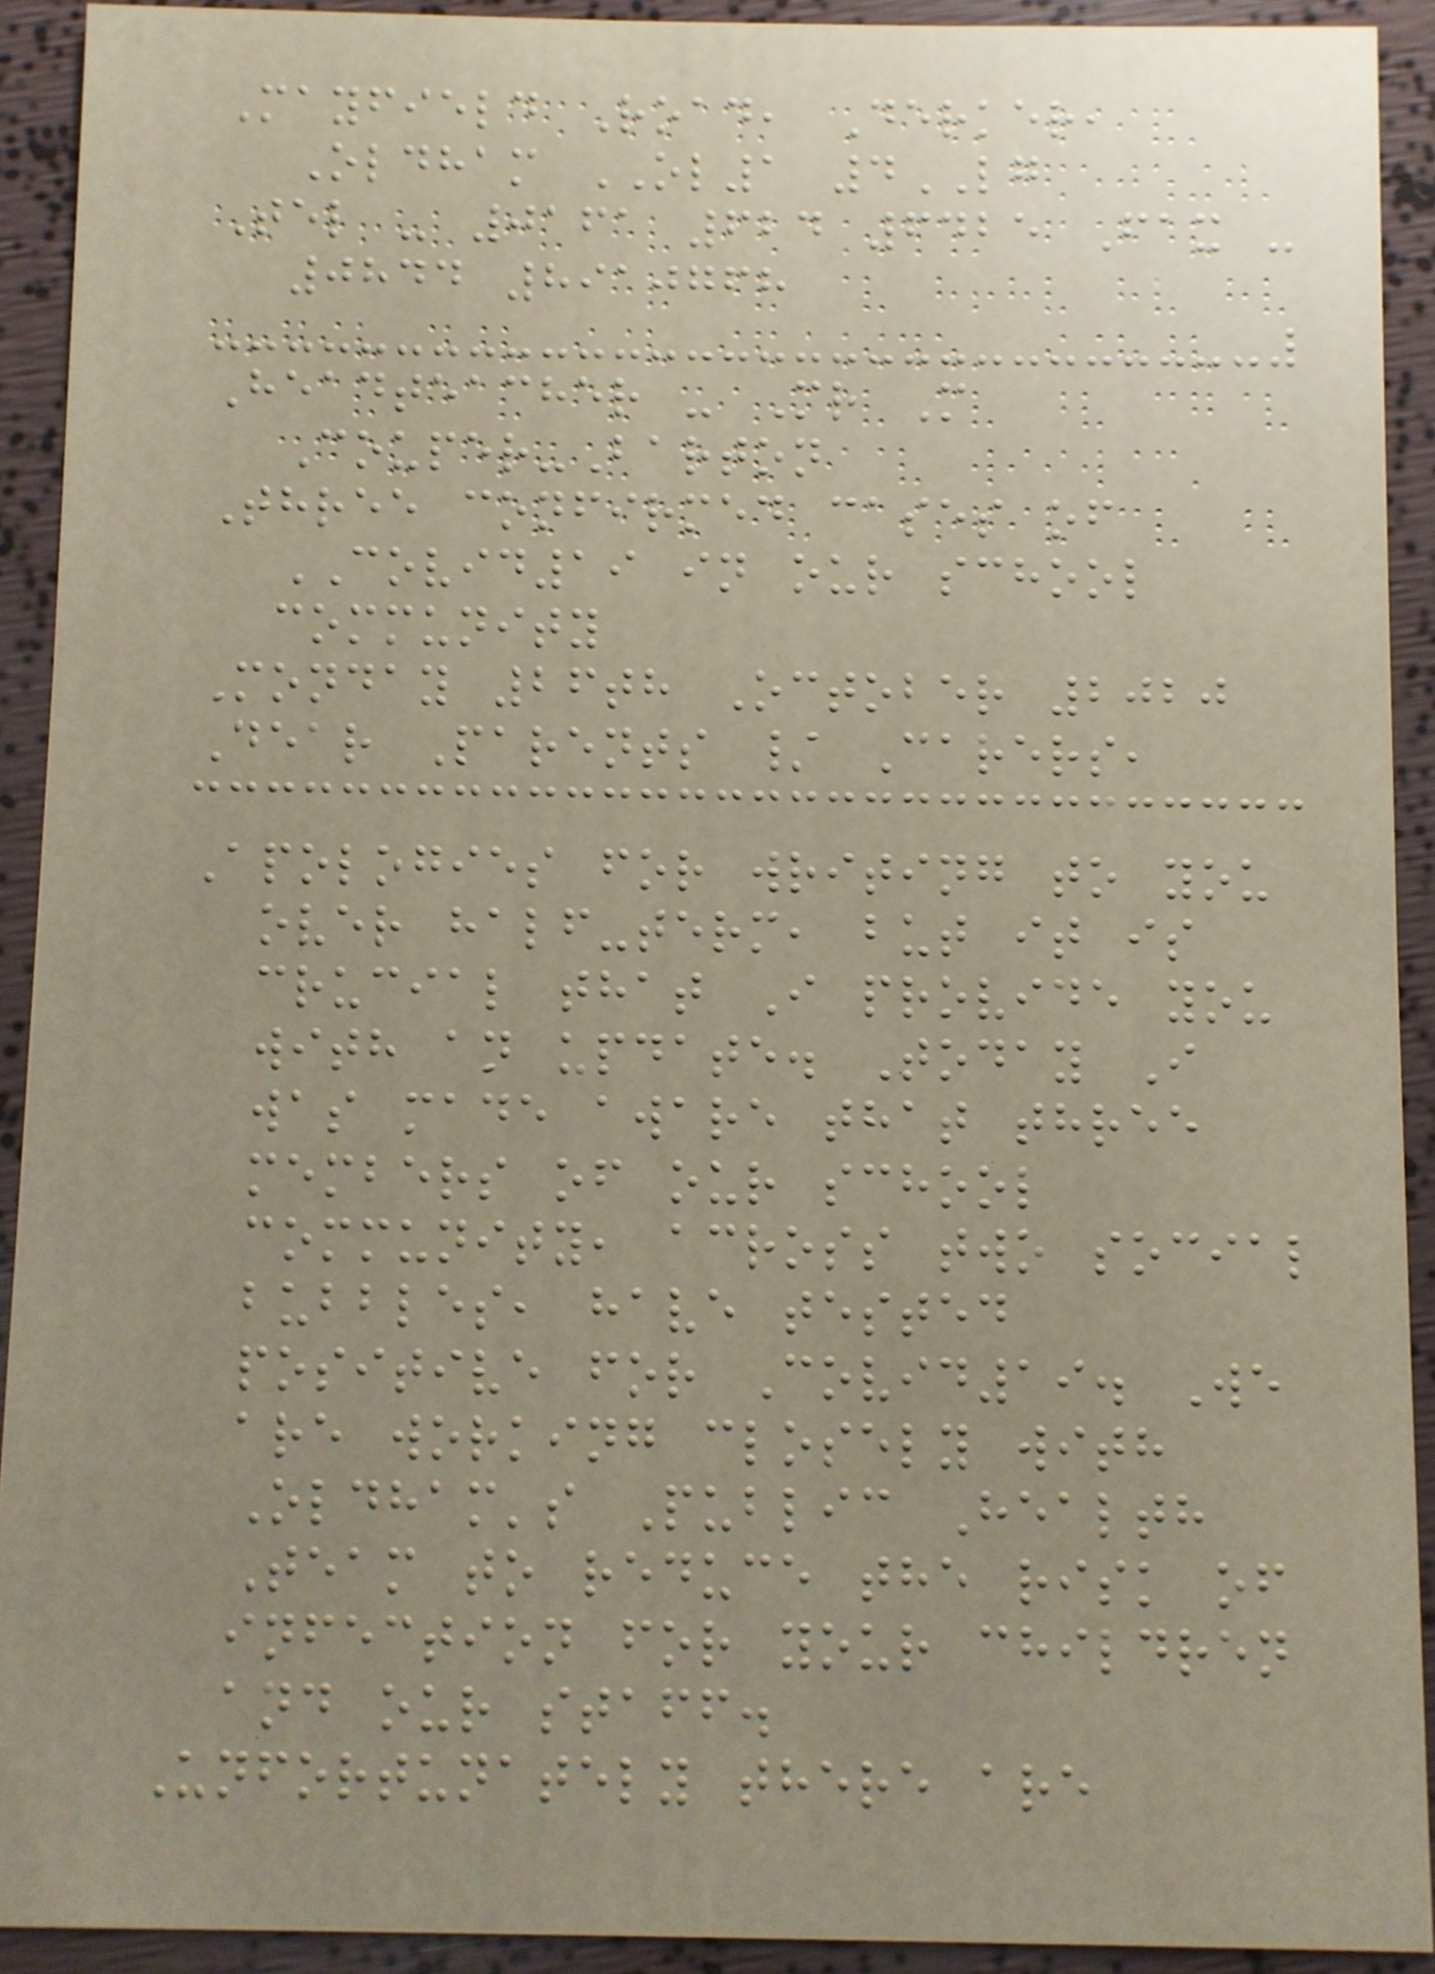Mayfield Road, Derker,
Oldham OL1 4LG
Tel - 0161 624 6425 Fax -
0844 8910768
Headteacher - Mr M
Couper-Barton
Three confirmed cases of
COVID19 in our school
community
Monday 26th October 2020
Dear Parents / Carers,
Apologies for writing to you
over half-term, but it is
crucial that I provide you
with an update. Today I
was made aware that three
members of our school
community, across two social
bubbles, have tested
positive for Covid19. We
are working closely with
Oldham's Public Health
Team to reduce the risk of
infection for your children
and our staff.
Unfortunately there are
